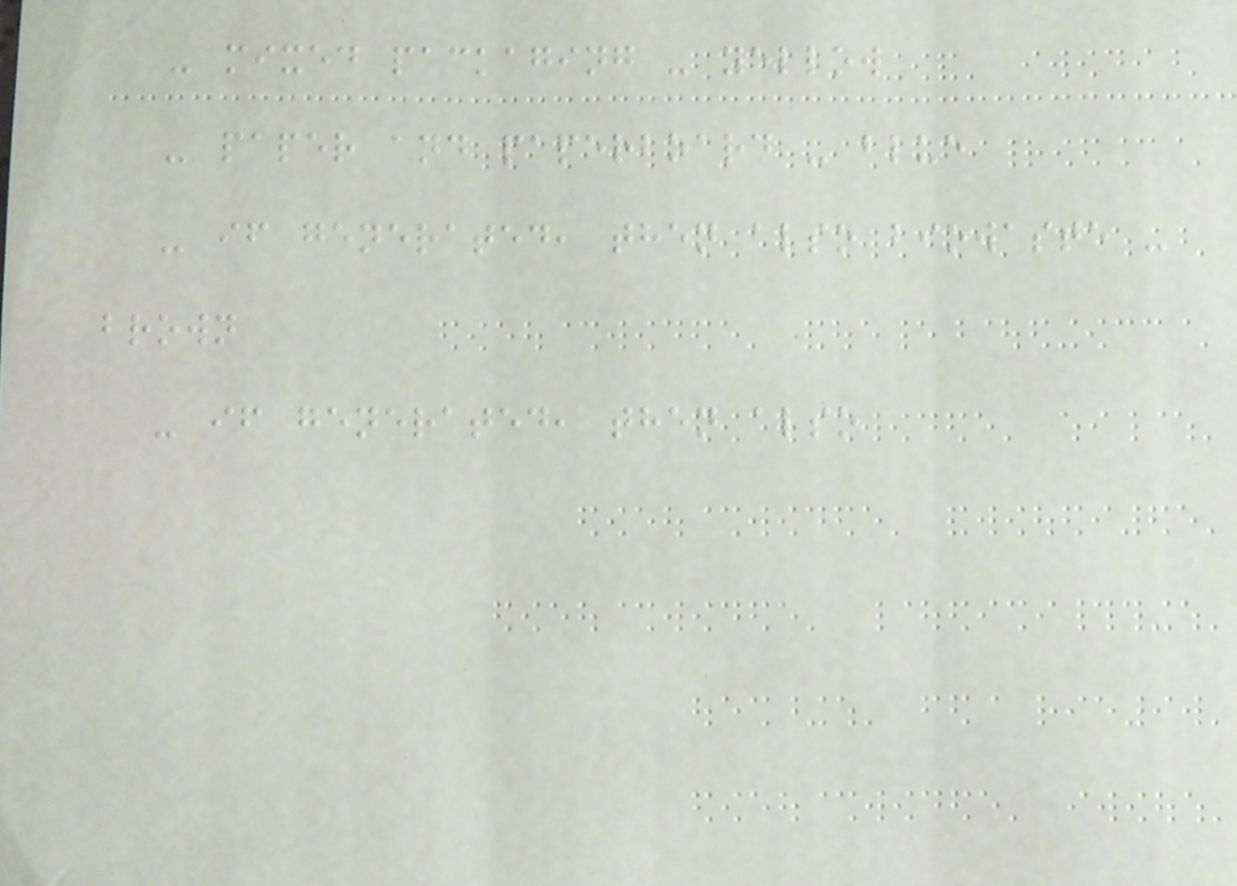- mixed packaging - yellow
- paper and paperboard - blue
- if generated, then also biowaste -
brown
- if generated, then also
